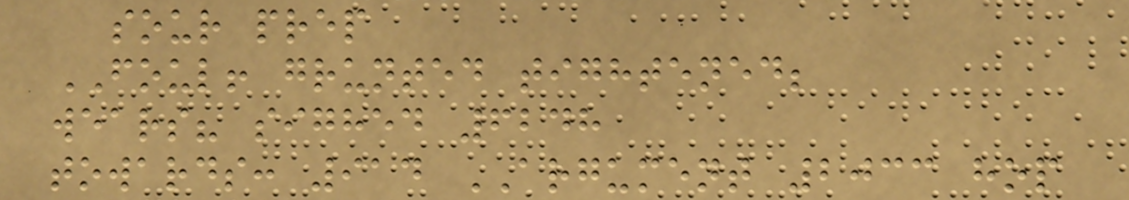sour prep
FOUL! grunted tightened;
wears? sighed 6248
towards: 914 ARGUMENT 2033 hop
